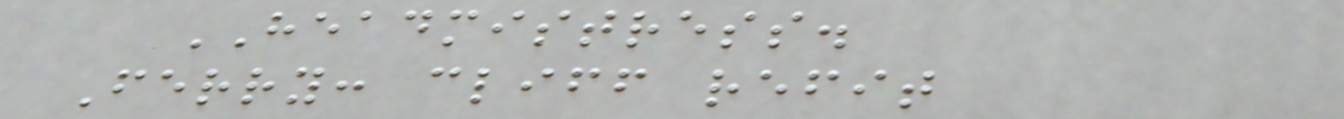HEADMISTRESS.
Ferry: cliff refit
